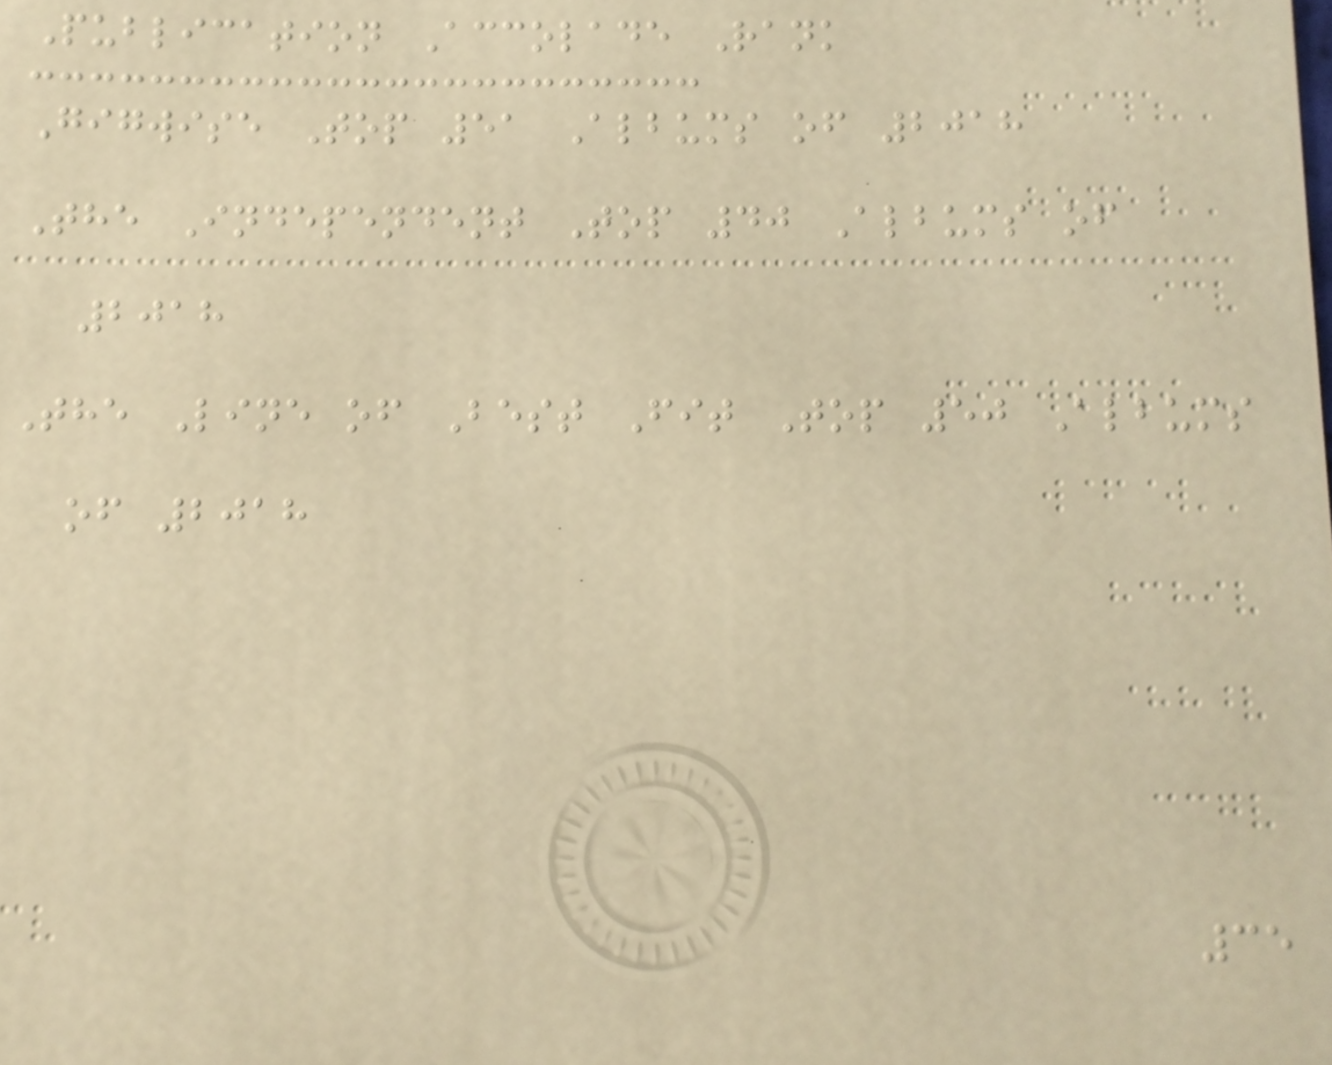Publication Accolade Rank
Gigwise Top 51 Albums of 2018
The Independent Top 40 Albums of
2018
The Line of Best Fit Top 50 Albums
of 2018
35
